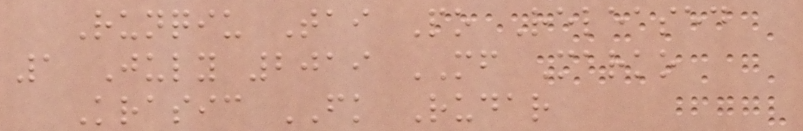Runqiu Tai Po Released
1 July 2019 MF Marko
Krasic FK Rudar
